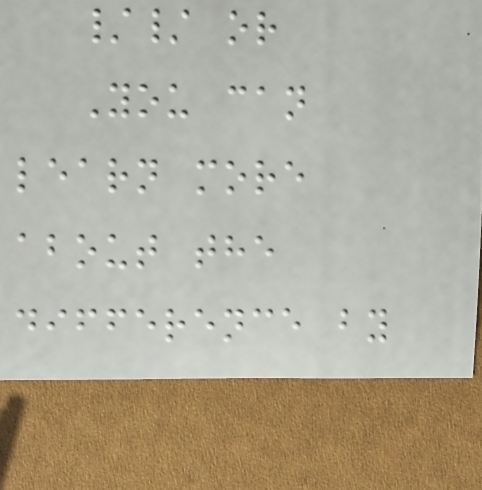// or
You can
learn more
about the
difference by
